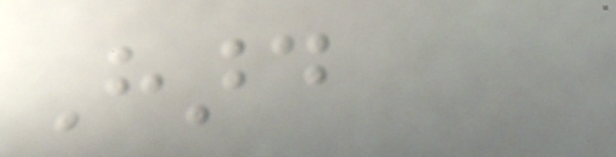Hard
